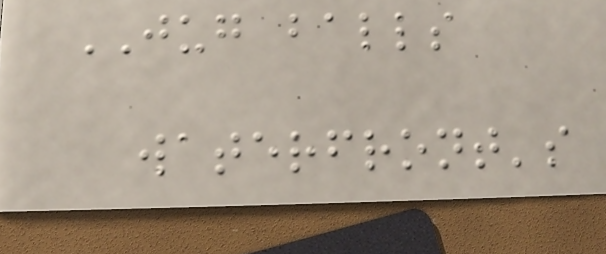JUG balls
waterfront's
